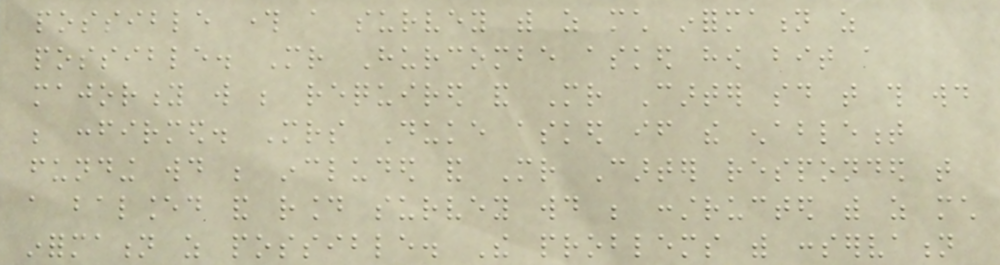possible through a survey with as much information as
possible. Mr Hurcombe asked how bit a
majority will be required and Mr Carter said that this would
be confirmed. Mrs Duke asked if the enablement
funding would be included and Mr Carter responded that
a balanced and round survey would be constructed with as much
information as possible. The problems with conservation
